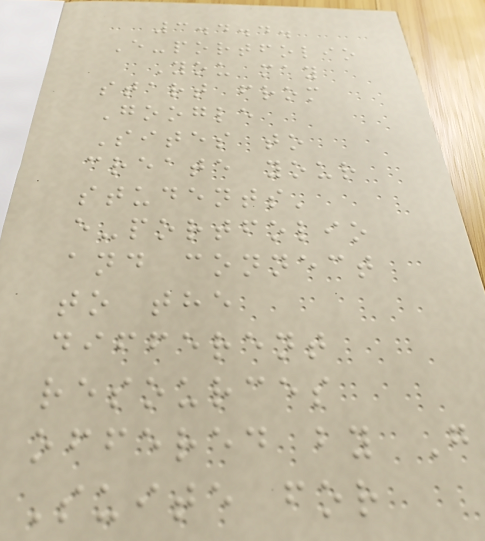3.4.4.
E-portfolio
You may
start from
Google
Sites to
create your
students'
e-portfolio
and connect
to the
different
resources
offered by G
Suite for
